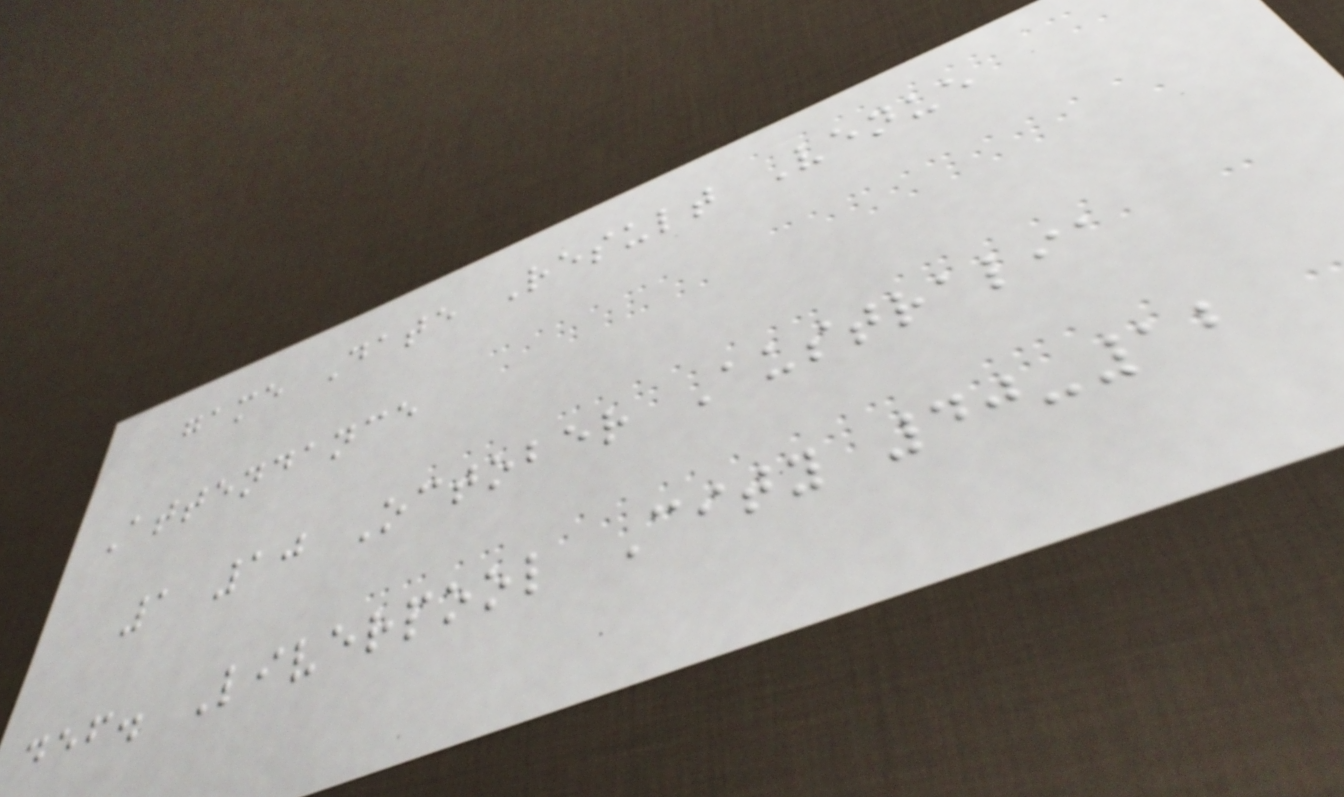game Date Result Venue
Attendance
1 10 October Australia
def. Liverpool City 40-12
